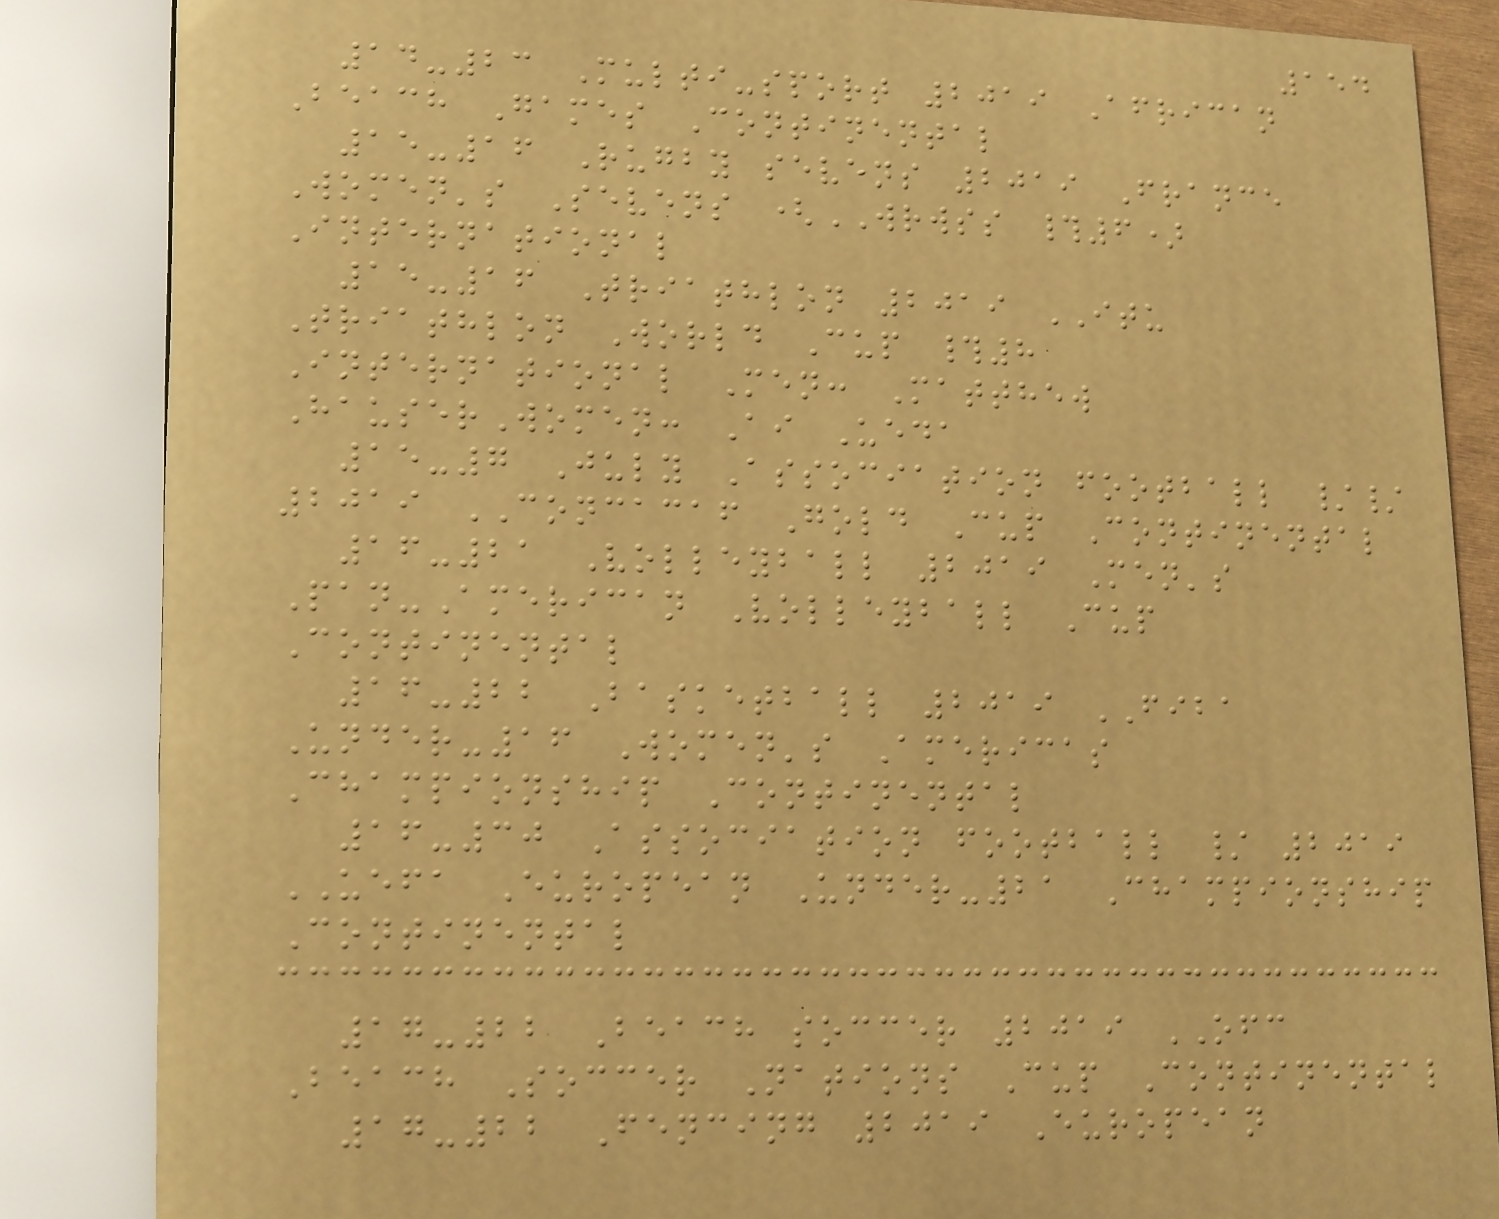154
14-23 Multi-sport 2019 African
Beach Games Continental
15-16 Rugby sevens 2019 France
Women's Sevens (WRWSS #6)
International
15-16 Triathlon 2019 ITU
Triathlon World Cup #8
International Men: Matthew
HauserWomen: Ai Ueda
15-7 July Association football //
2019 CONCACAF Gold Cup Continental
16-21 Volleyball 2019 Men's
Pan-American Volleyball Cup
Continental
16-22 Basketball 2019 FIBA
Under-16 Women's Americas
Championship Continental
16-30 Association football / 2019
UEFA European Under-21 Championship
Continental
17-22 Beach soccer 2019 OFC
Beach Soccer Nations Cup Continental
17-22 Fencing 2019 European
